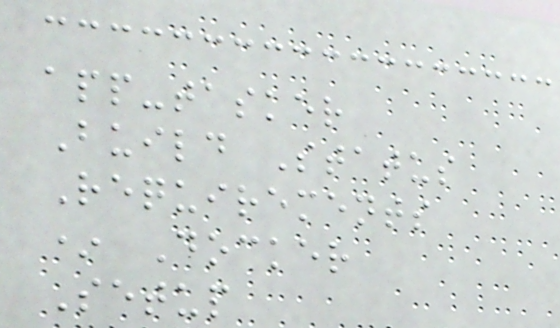app-tasker
Build Status
Requirements
* Docker
Setup
